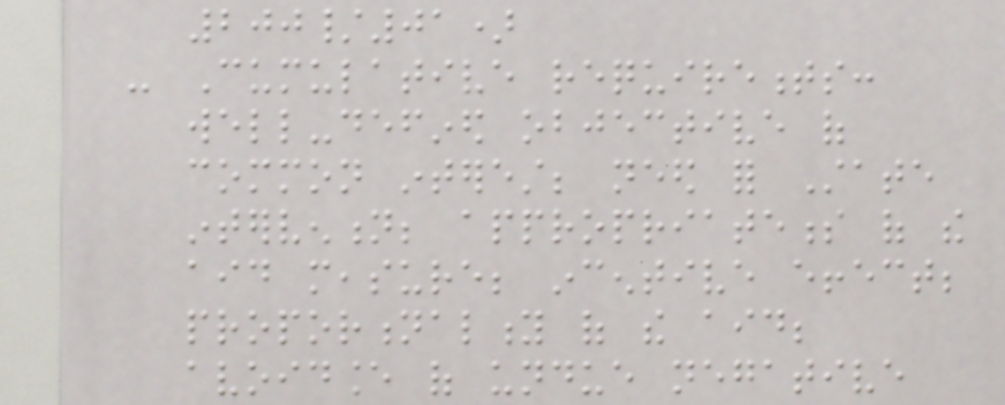200/01)
- Cumulative requirements:
well-defined objective of
common interest; need for State
intervention; appropriateness of the
aid measure; incentive effect;
proportionality of the aid;
avoidance of undue negative
